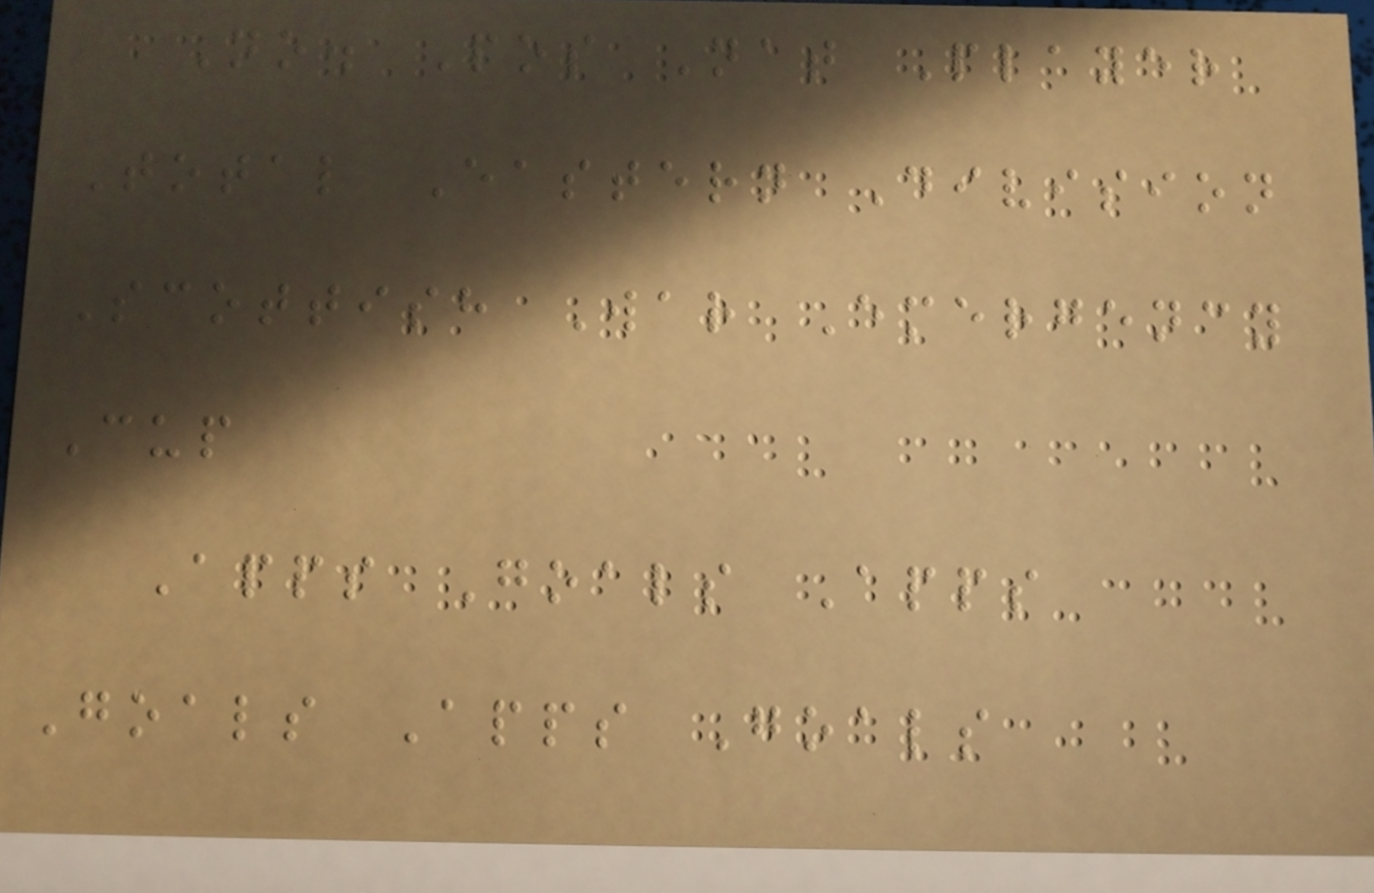No. Pos Nat Player
Total Eastern Division
Scottish War Emergency
Cup
Apps Goals Apps
Goals Apps Goals
